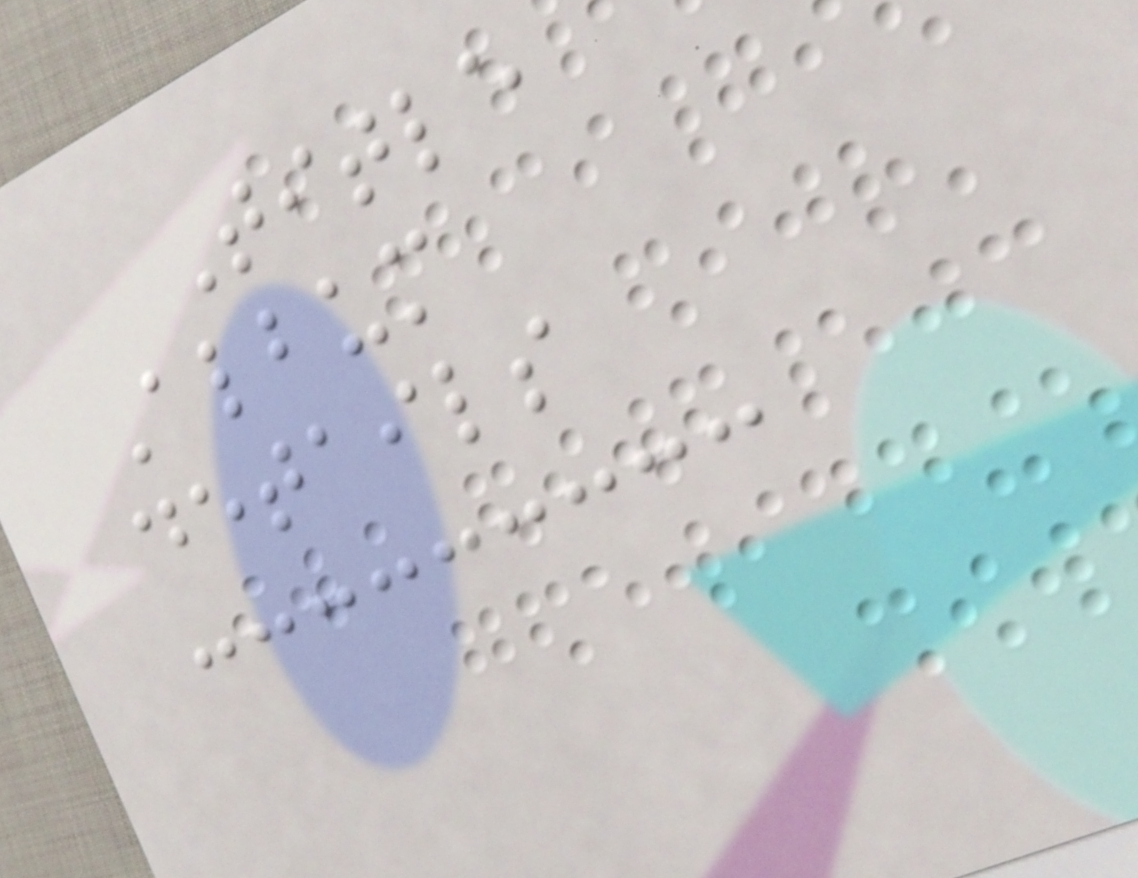Title
Album
details
